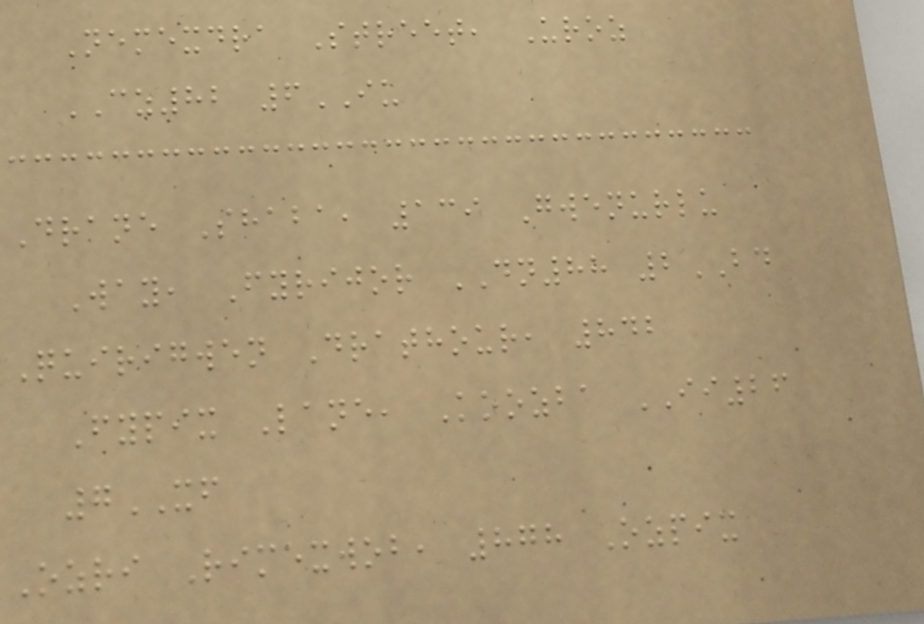Nemexdra Street, Uroz
CZ82 6IU
Drane Shaba, 139 Gwenurlu
Way, Fyrijor DN88 2BD
Quirigwen Drathour, 842
Fypix Lane, Koozba II26
7XF
Ozri Rimexwob, 878 Ozpix
